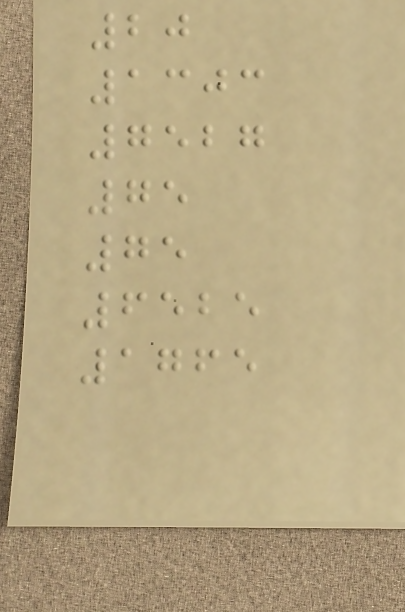20
1303
7527
75
75
6525
1765
